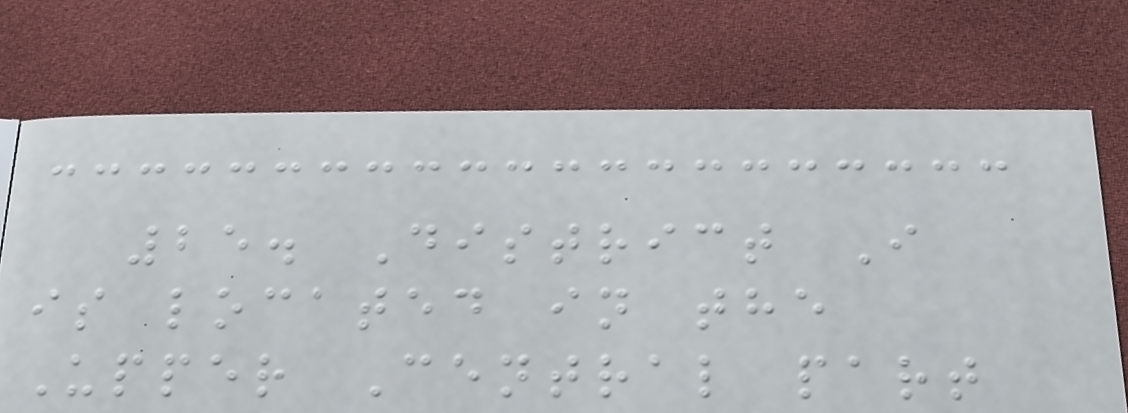25. District I
is located in the
Upper Central part
